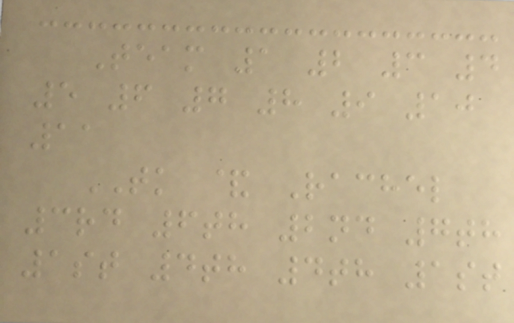Team 1 2 3 4
5 6 7 8 9 10
11
TK & Rachel
3rd 6th 2nd 7th
1st 4th 4th 1st
